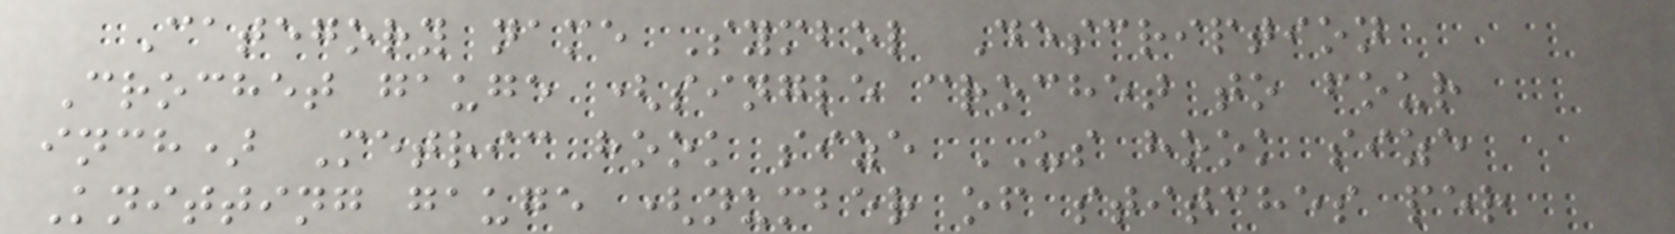Category name Symbol Description
Crochet gauge (single crochet to four
inch) Metric hook size US hook size
Knitting gauge (number of stitches per
